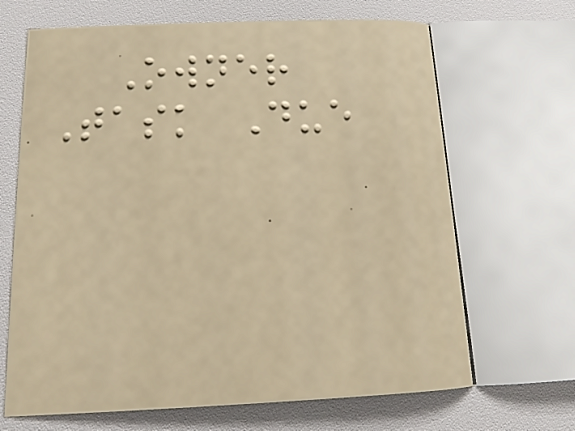Owner
Task Due
